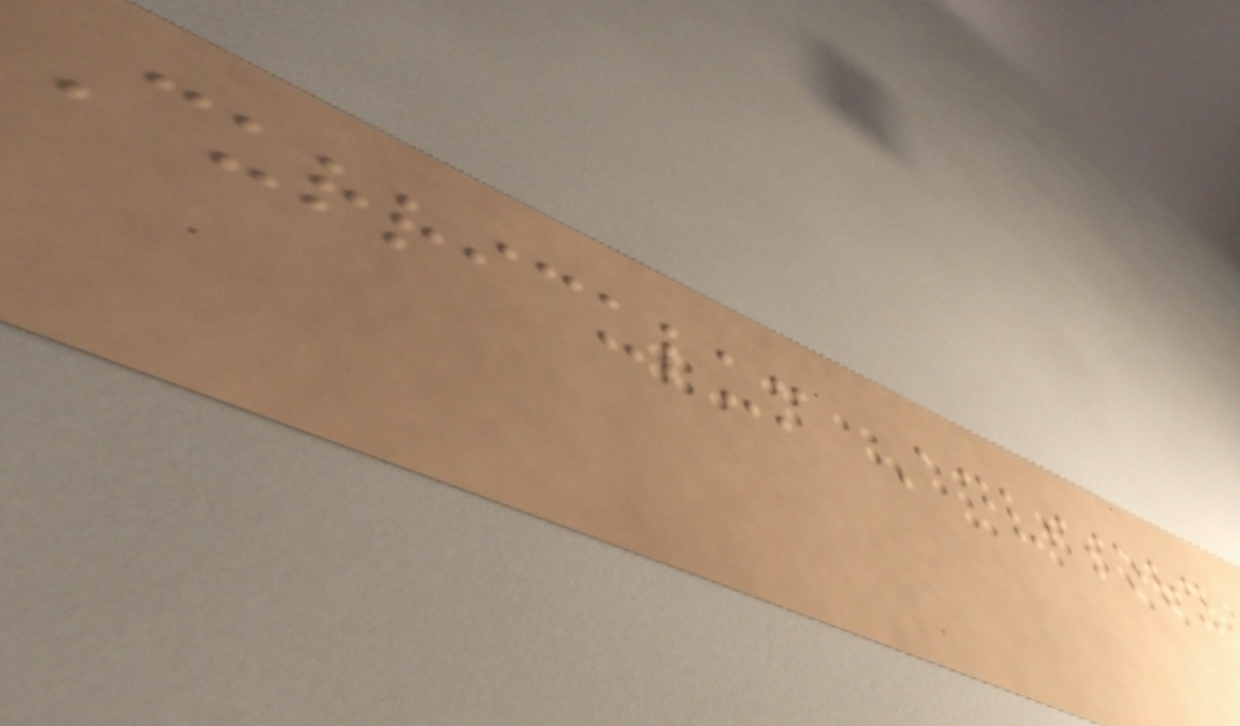Curriculum Advisory
